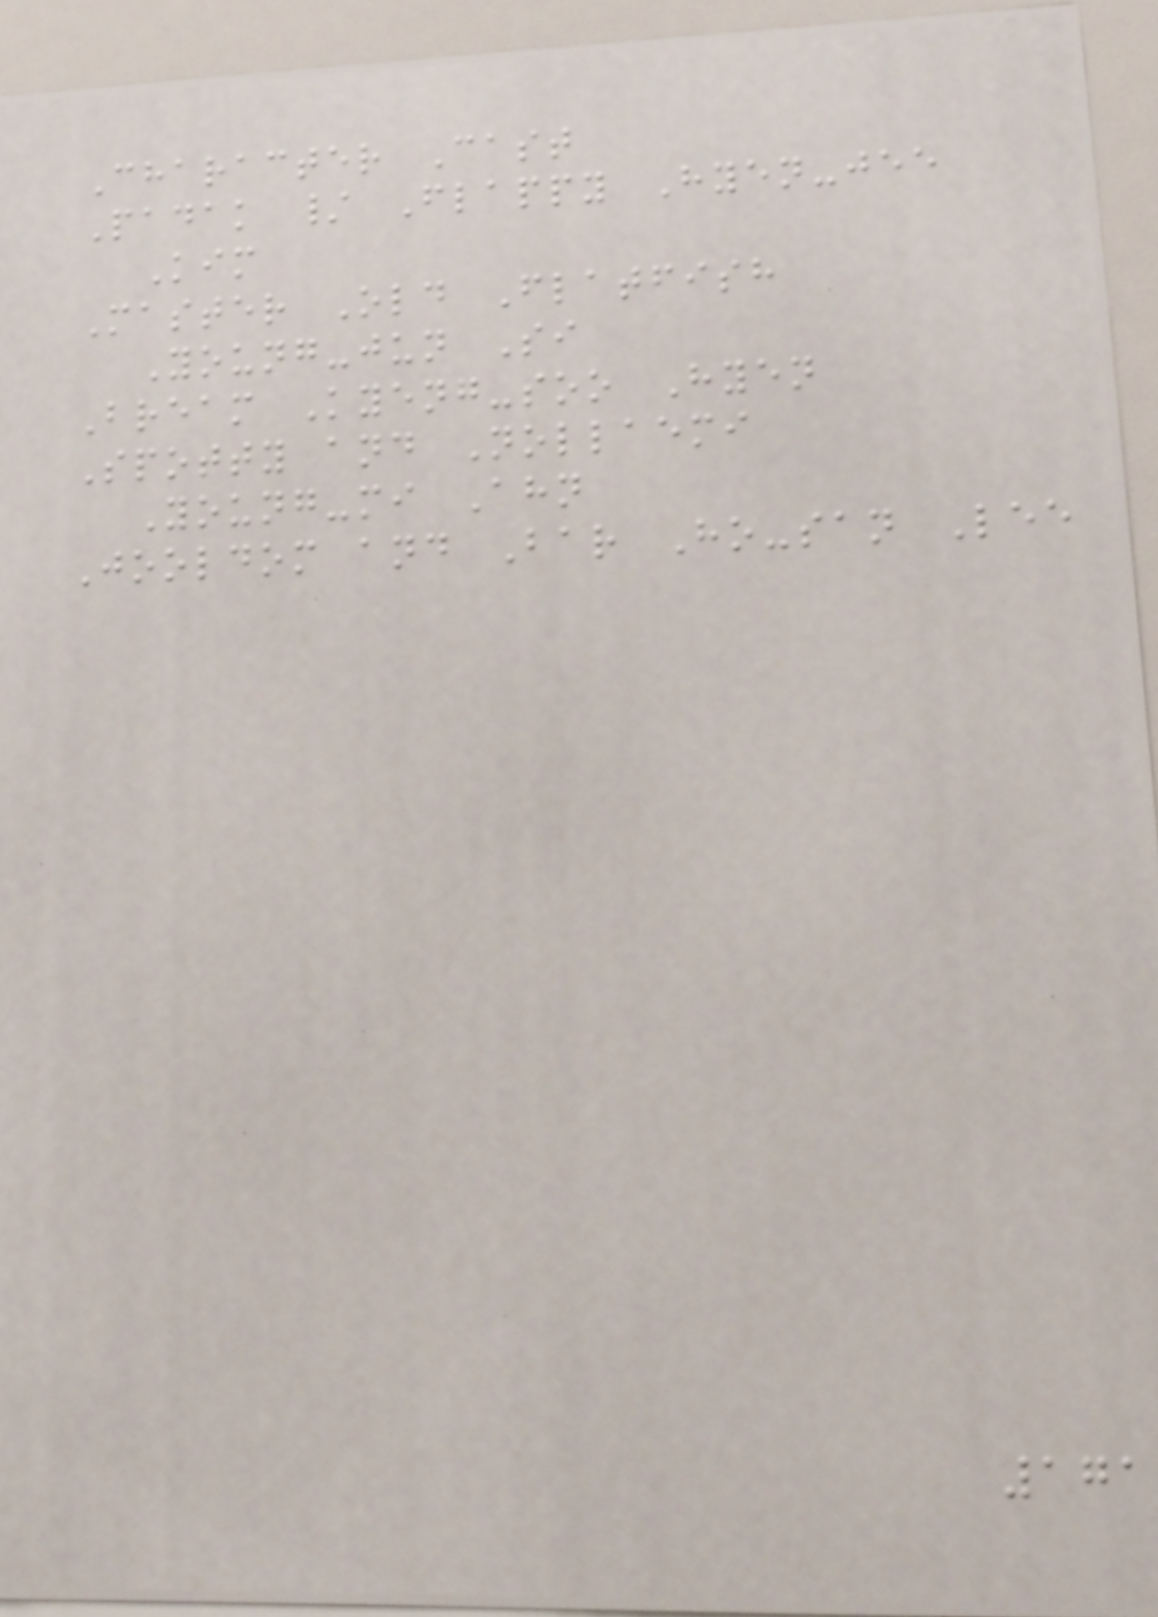Character Cast
Padak / Flappy Hyen-jee
Kim
Master Old Flatfish
Young-jun Si
Bream Kyeng-soo Hyen
Spotty and Nollaemi
Young-mi Ahn
Jooldom and Bar Ho-san Lee
171
